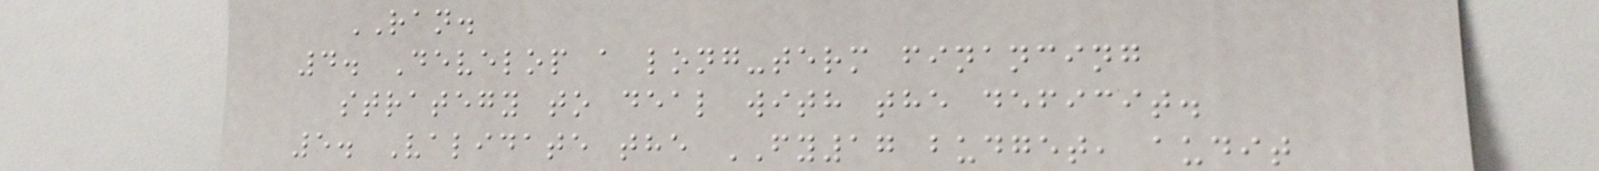RAN.
4. Develop a long-term financing
strategy to deal with the deficit.
5. Validate the FY17 budget, audit
